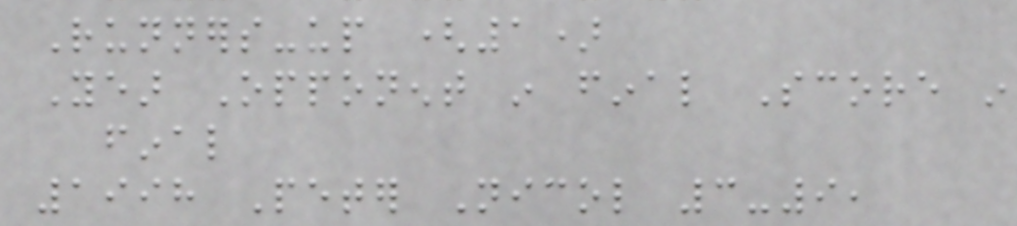Runners-up (1)
Year Opponent in final Score in
final
1998 Peter Nicol 3-9,
